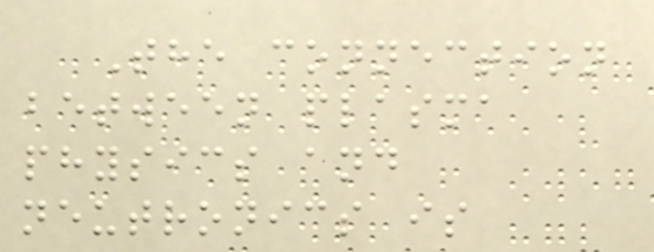The connection
between plasma
physics and
neutronics is
